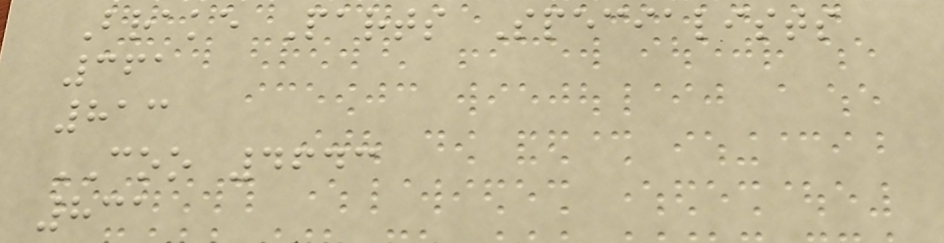Brake Parts Specialists
361
813
COO 4643
831
